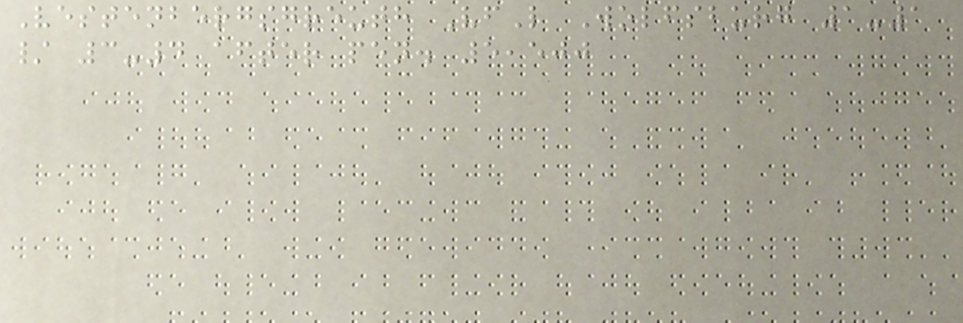Vestenbergsgreuth VfL Wolfsburg 1-1
/ 3-4 after pen. 5,500
